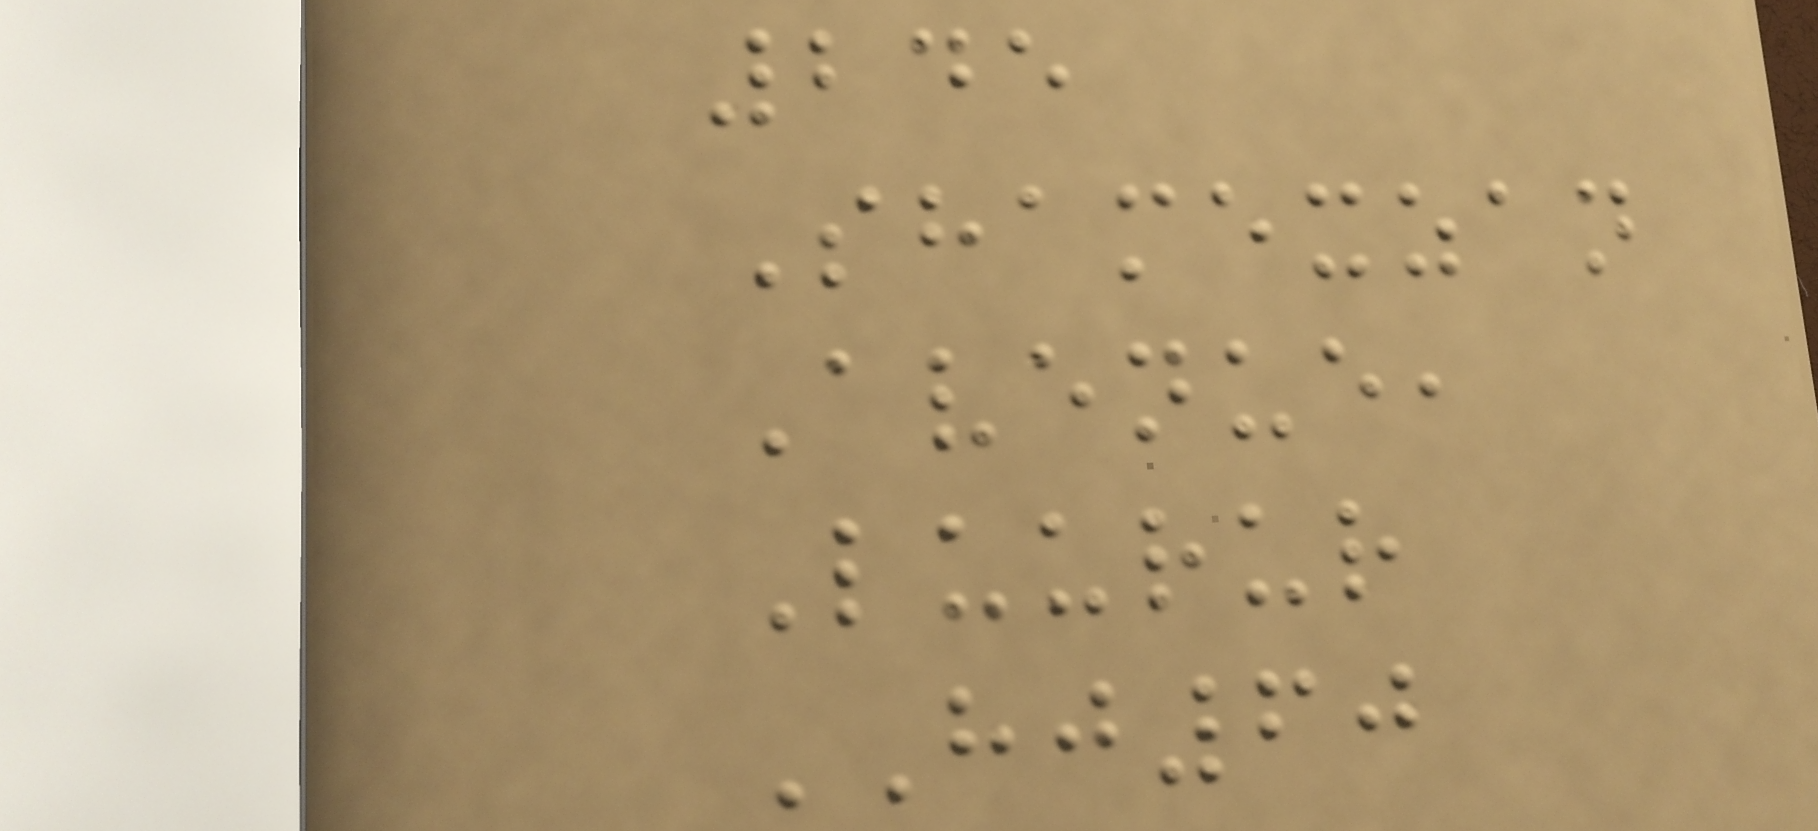245
Shamexzan
Avenue,
Luurur
HJ60
